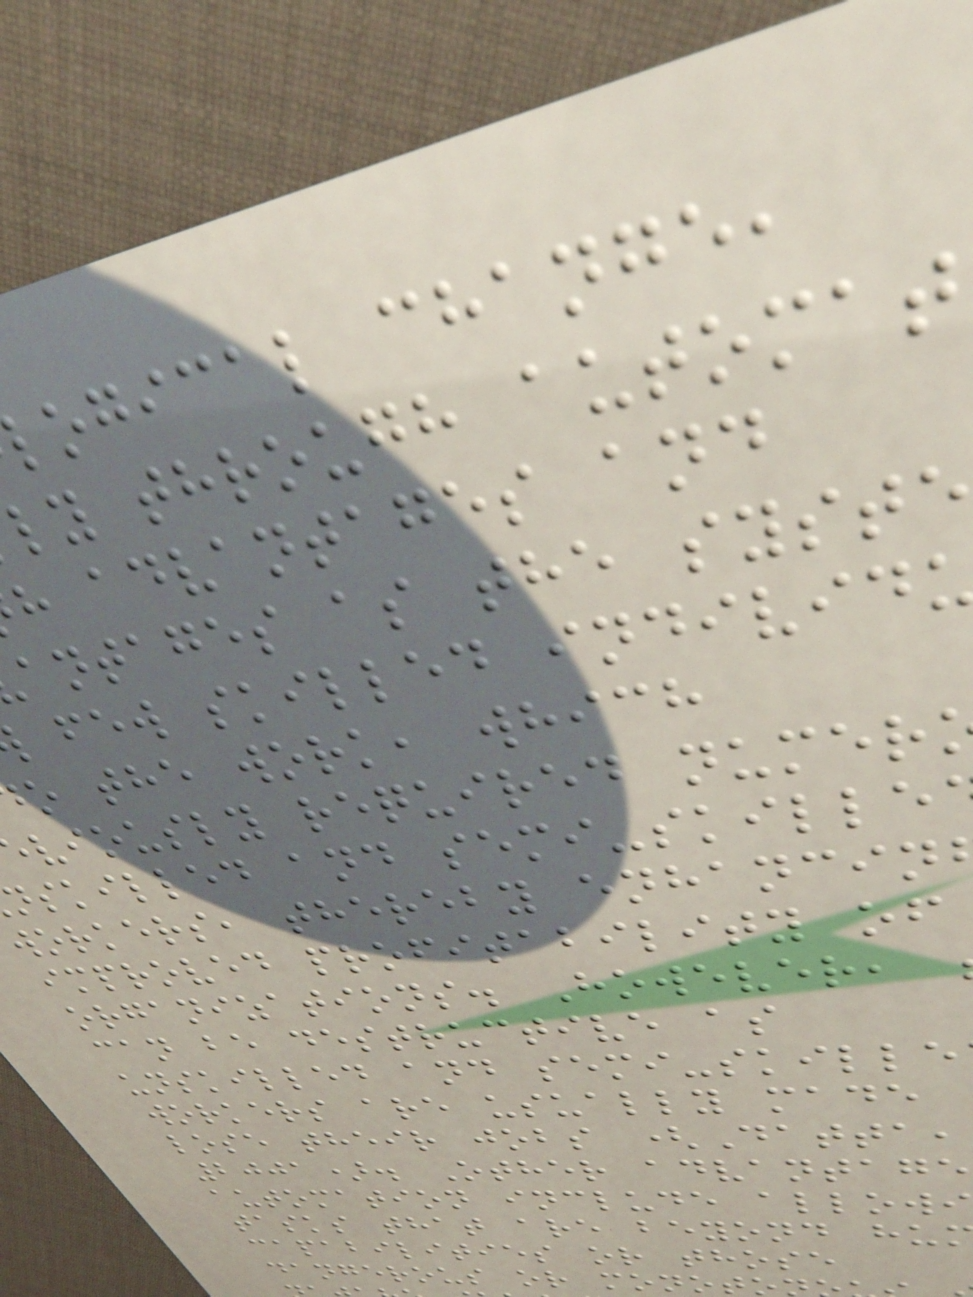ogical change,
ly through automat
h advantages and
antages as the syste
few skilled individ
o the work, which
viously required numer
nskilled and semi-skille
workers, thereby enhancin
improved profitability of
organizations. However,
can be destructive as
unskilled and semi-skille
workers are usually made
lose their jobs (Datta,
2001). Other advantage
automation include allow
tasks that are beyond hu
capabilities or those
dangerous or mono
